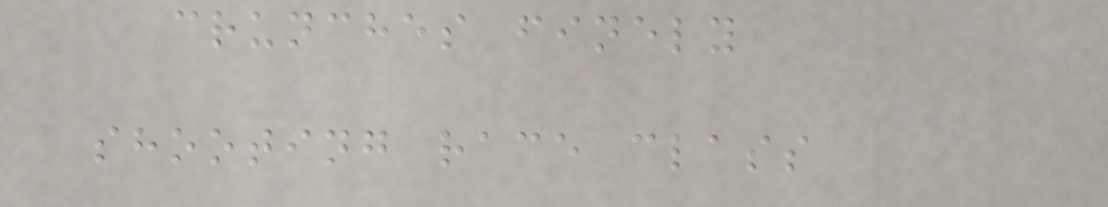crunches finely
shooting race class
